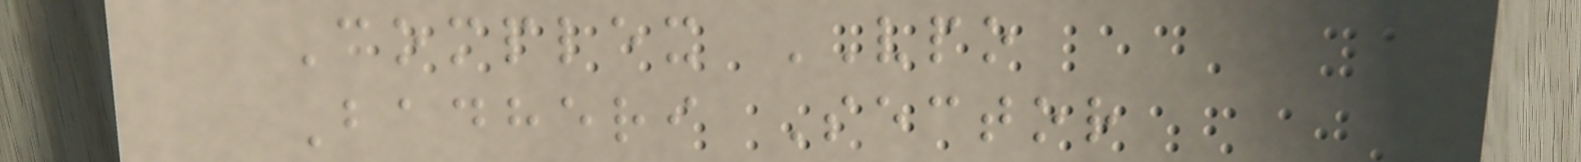Complex VPO
Badheri Sector
